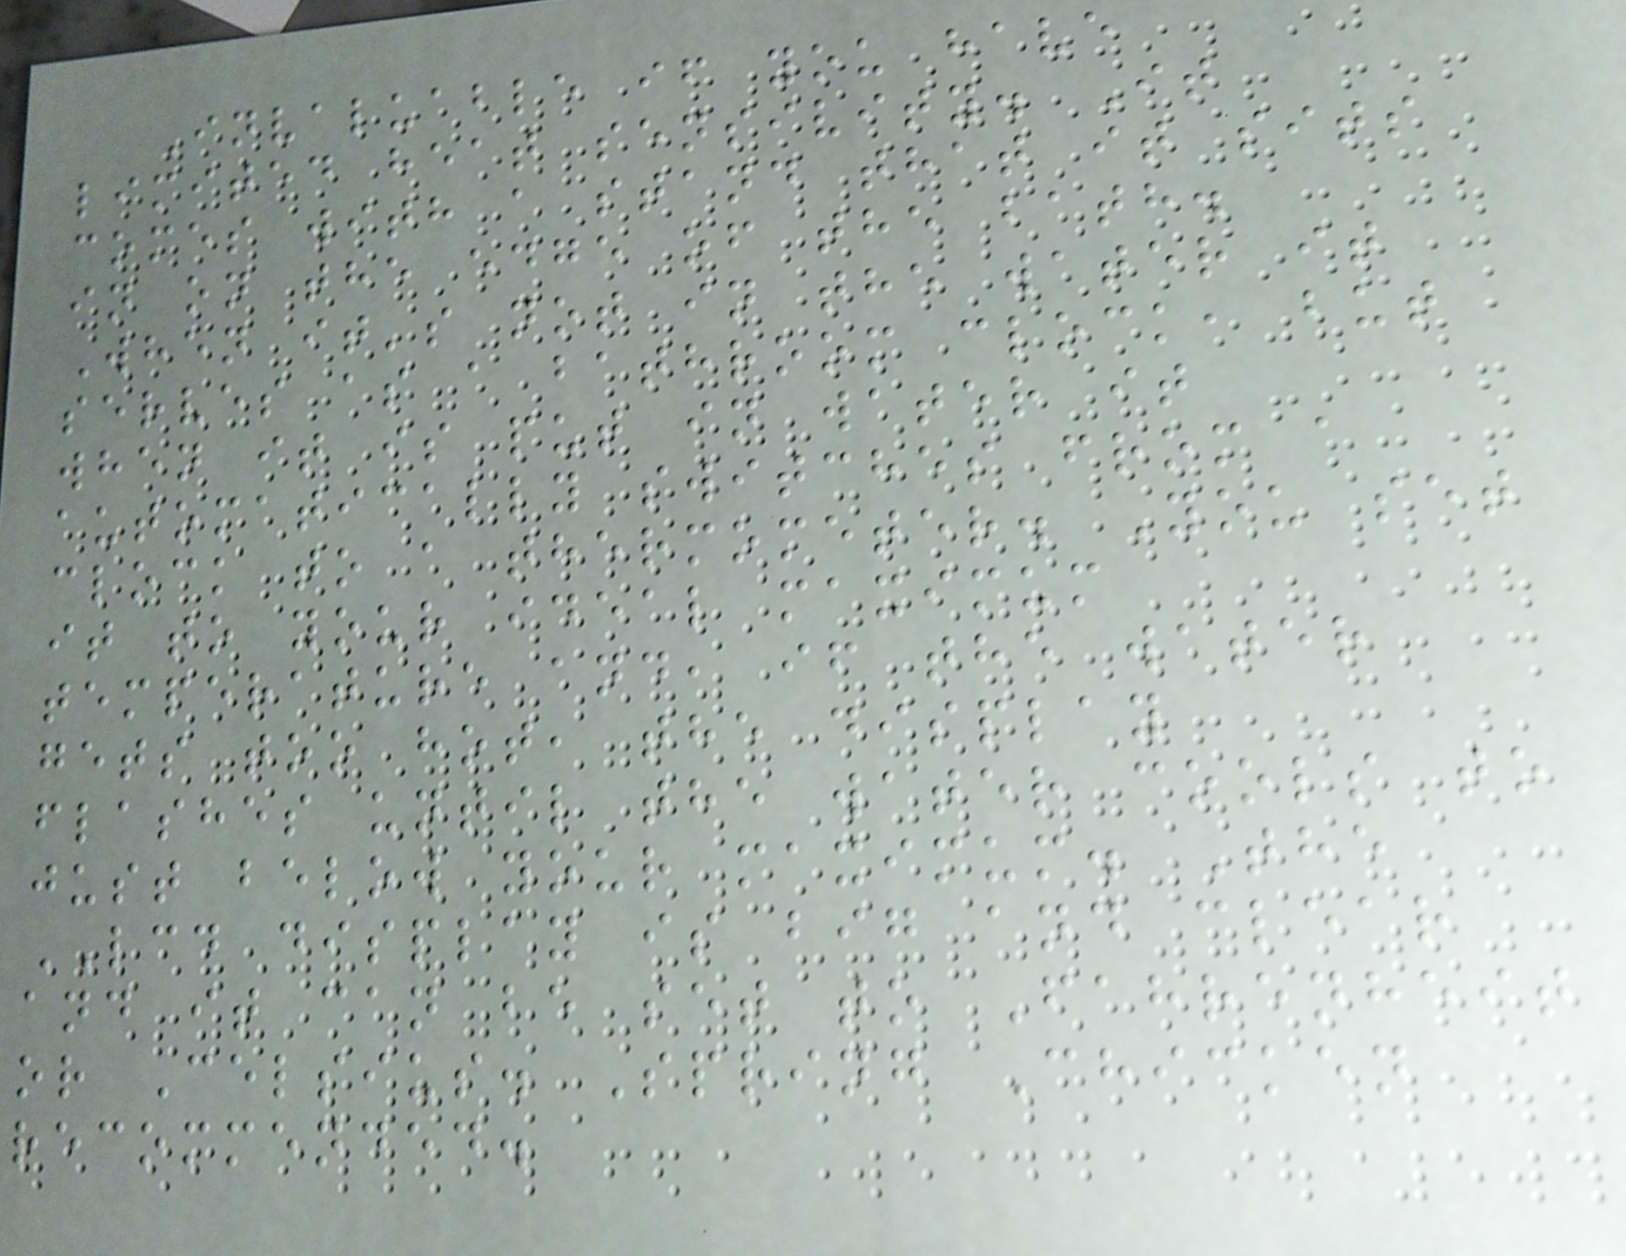Invaluable if you have
limited heat sensivity. It
comes with a stand that it sits
in on the edge of the bath.
When it's not in the water it
serves as a bathroom clock, but
when it is put in water it
automatically switches from a
clock to a thermometer. You set
it to your ideal maximum
temperature and, if the water
gets too hot, the display
flashes until the water cools to
just below your maximum. The
LCD display is big and clear
and it can be set to Fahrenheit
or Celsius. Spring Chicken
recommended.
